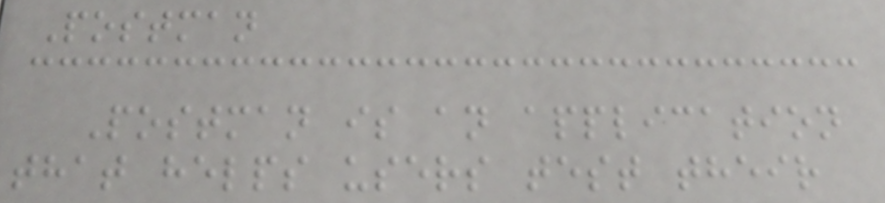Postman
Postman is an application
that helps users test their
